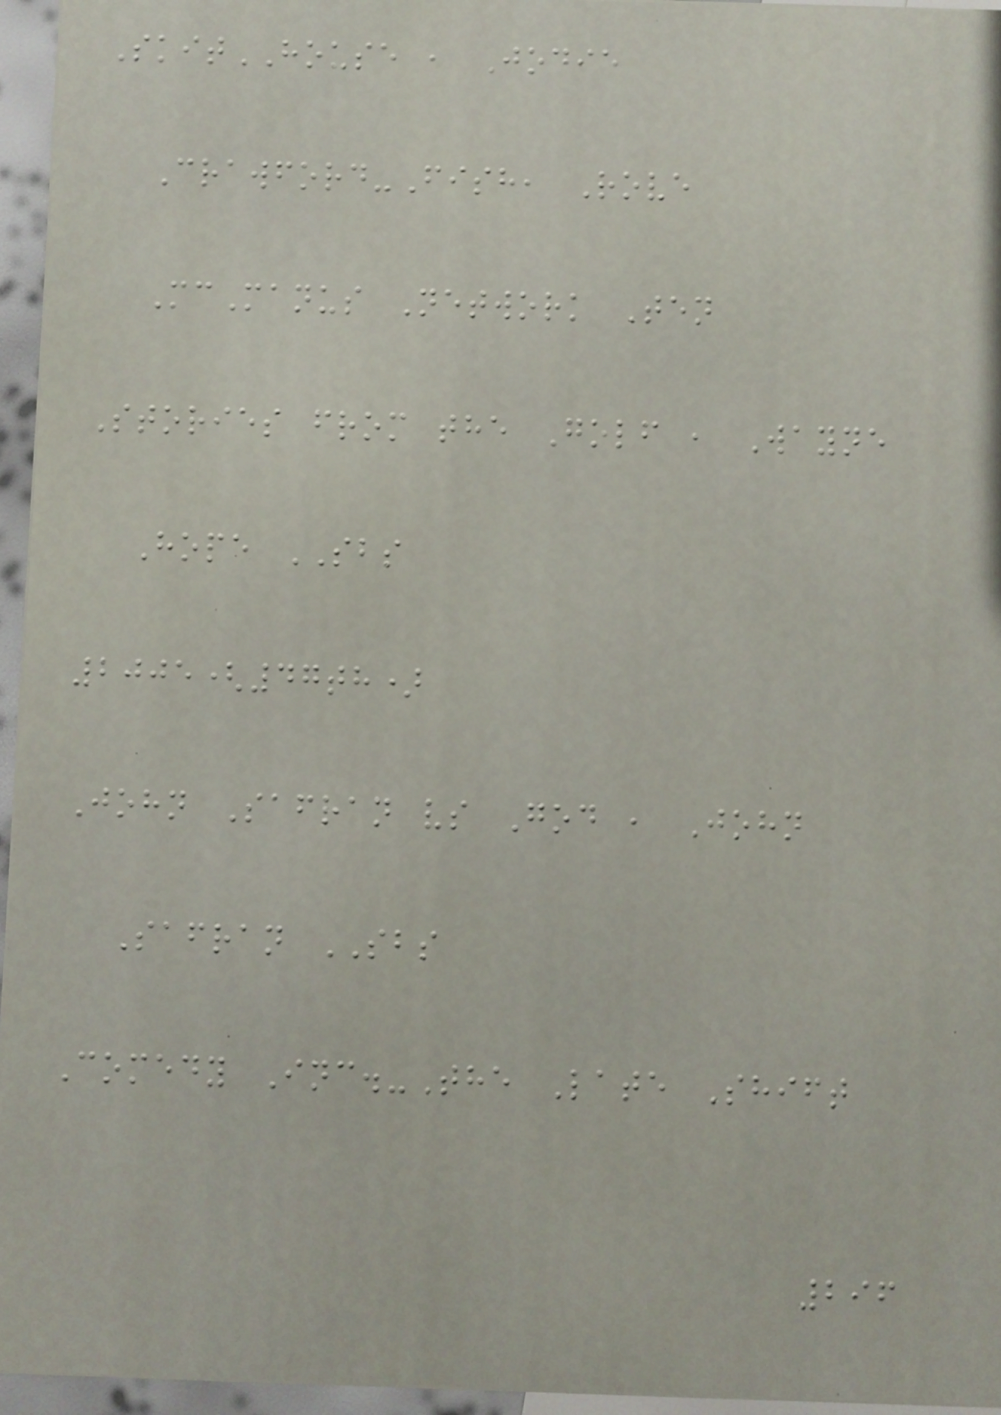SkitHOUSE , Jodie
Crawford-Fish, Rove
McManus Network Ten
Stories from the Golf , Wayne
Hope SBS
2005(47th)
John Safran vs God , John
Safran SBS
Comedy Inc.-The Late Shift
296
